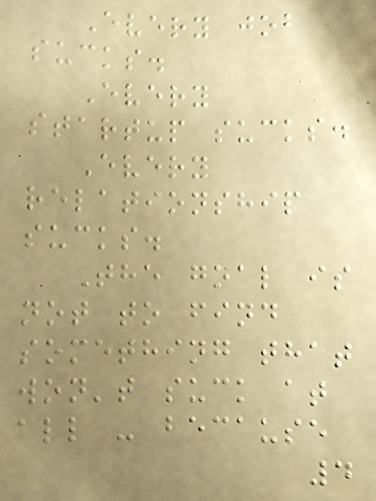Every job
sucks.
Every
startup sucks.
Every
relationship
sucks.
The goal is
not to find
something that
won't suck at
all - because
4
